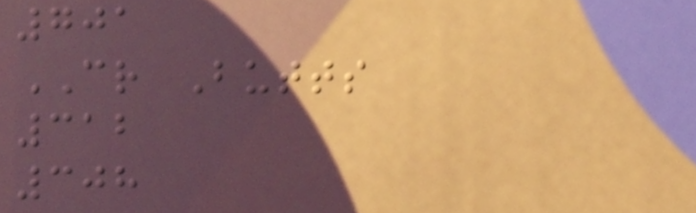701
CR Butts
312
308
